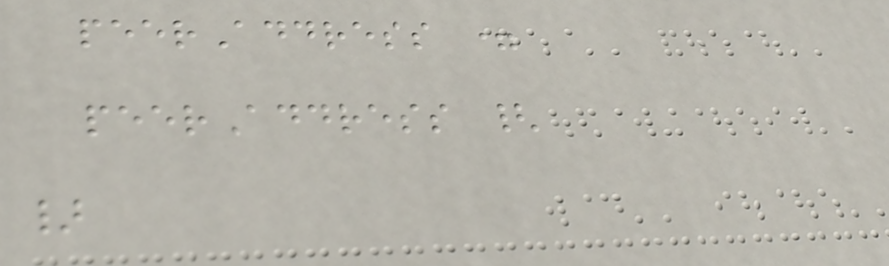peerAddress =
peerAddress {
}
